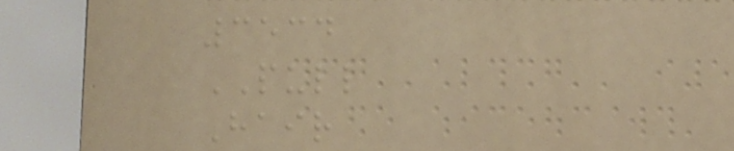3534
PULL
Hair
